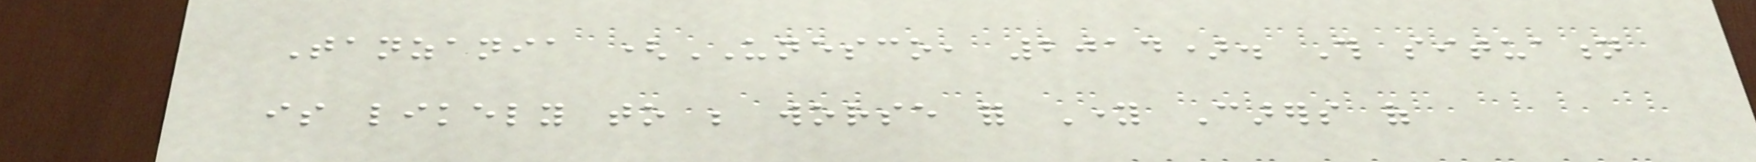Tanzania (UNESCO, 2014). This situation
is likely to be worse for Young Carers of
